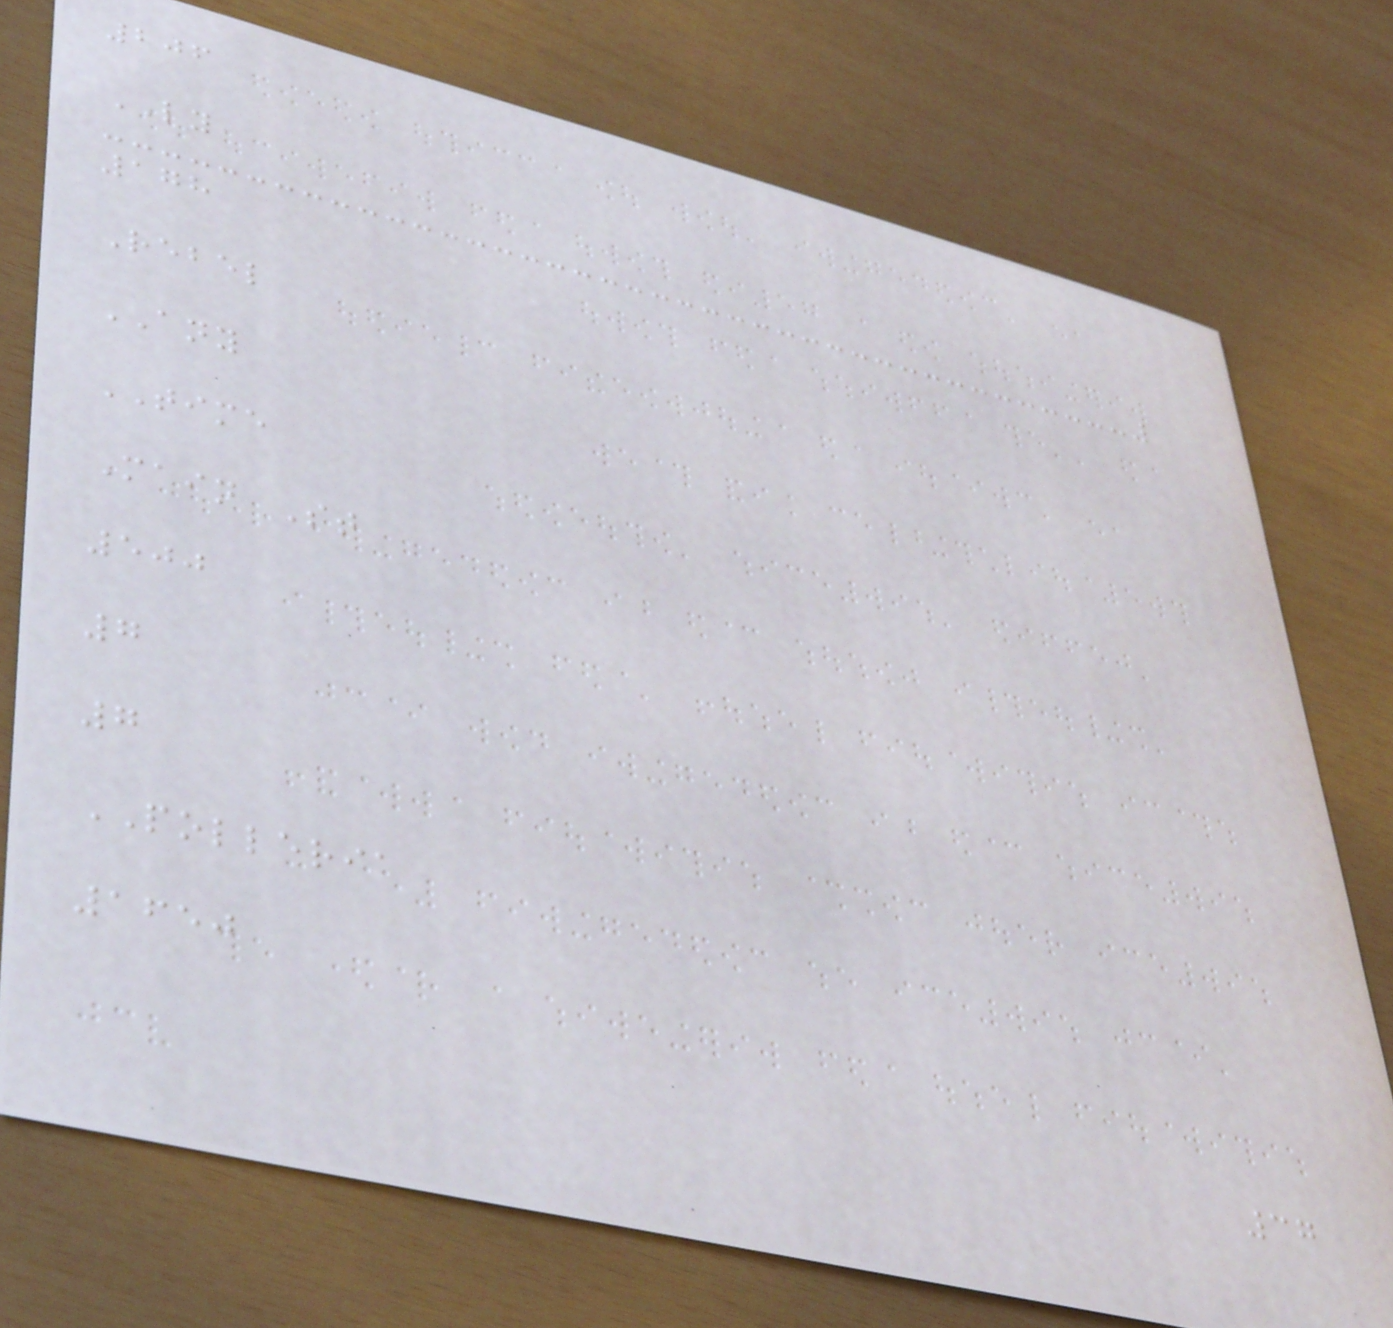206
LY
178
Rebel
ANY
TIME
Main St
500
7
7
POLLERIA
1650
37
